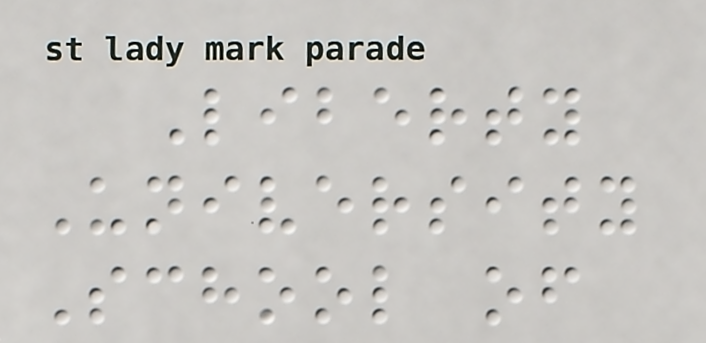Liberty
University
School of
